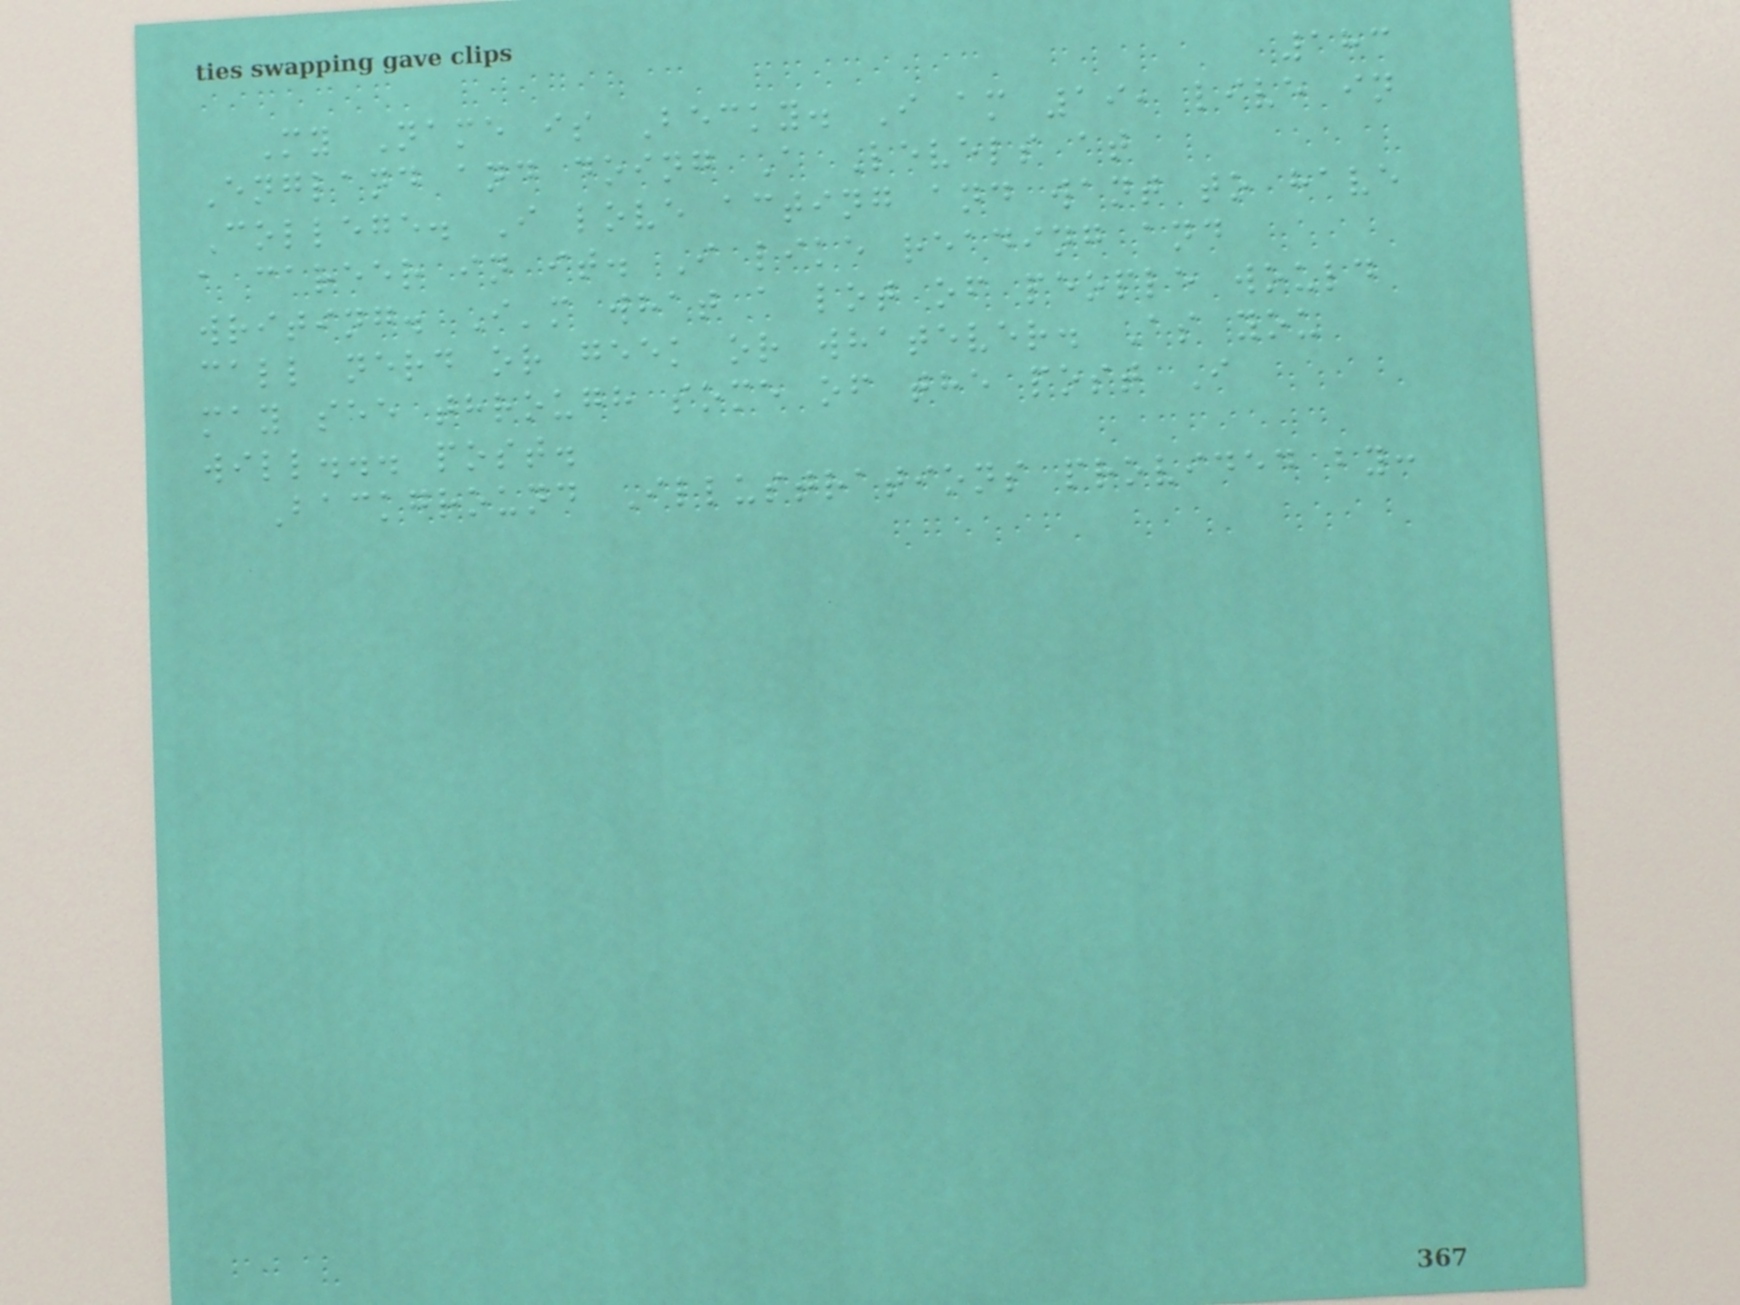183
My Name is Becky. I am 19, live in
England and doing A Levels at
College. I love acting and want to have
a career in it. I like reading and
writing. I'm what a lot of people would
call nerd or geek or whatever. As you
may see through some of the post I
will... post.
Background Illustrations provided by:
